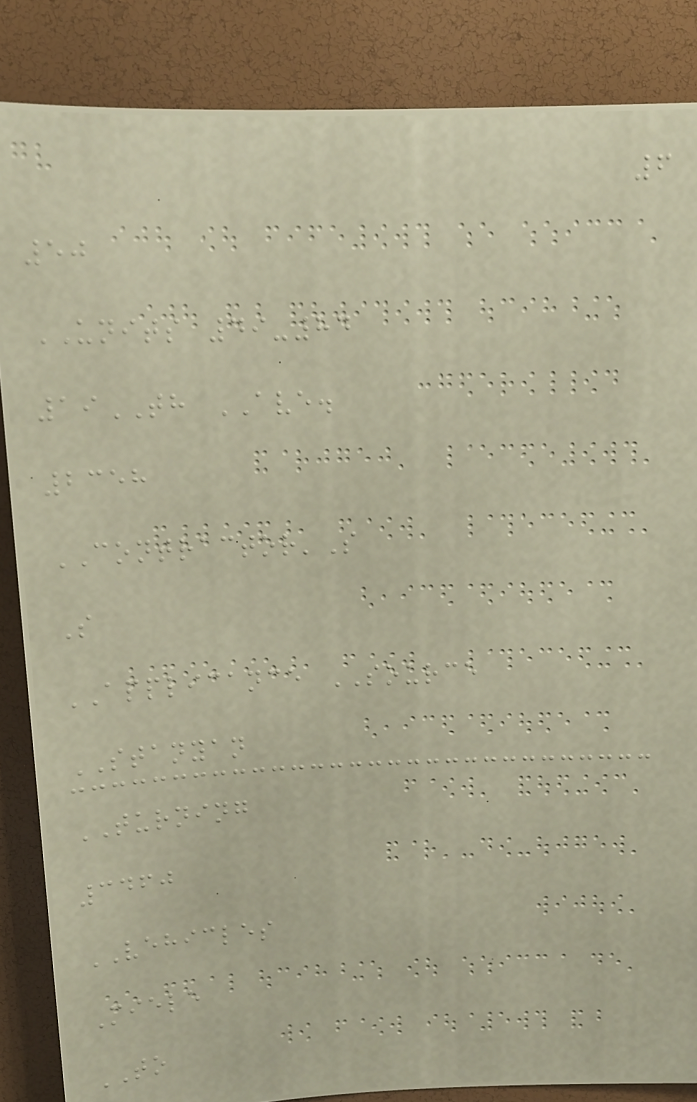6
50
UNITS 49-84
19TH AVE.
2358
CONTRACTOR'S
S
APPLICANCE SOURCE
STANYAN
TURNING
3460
VEHICLES
Miele
TO
